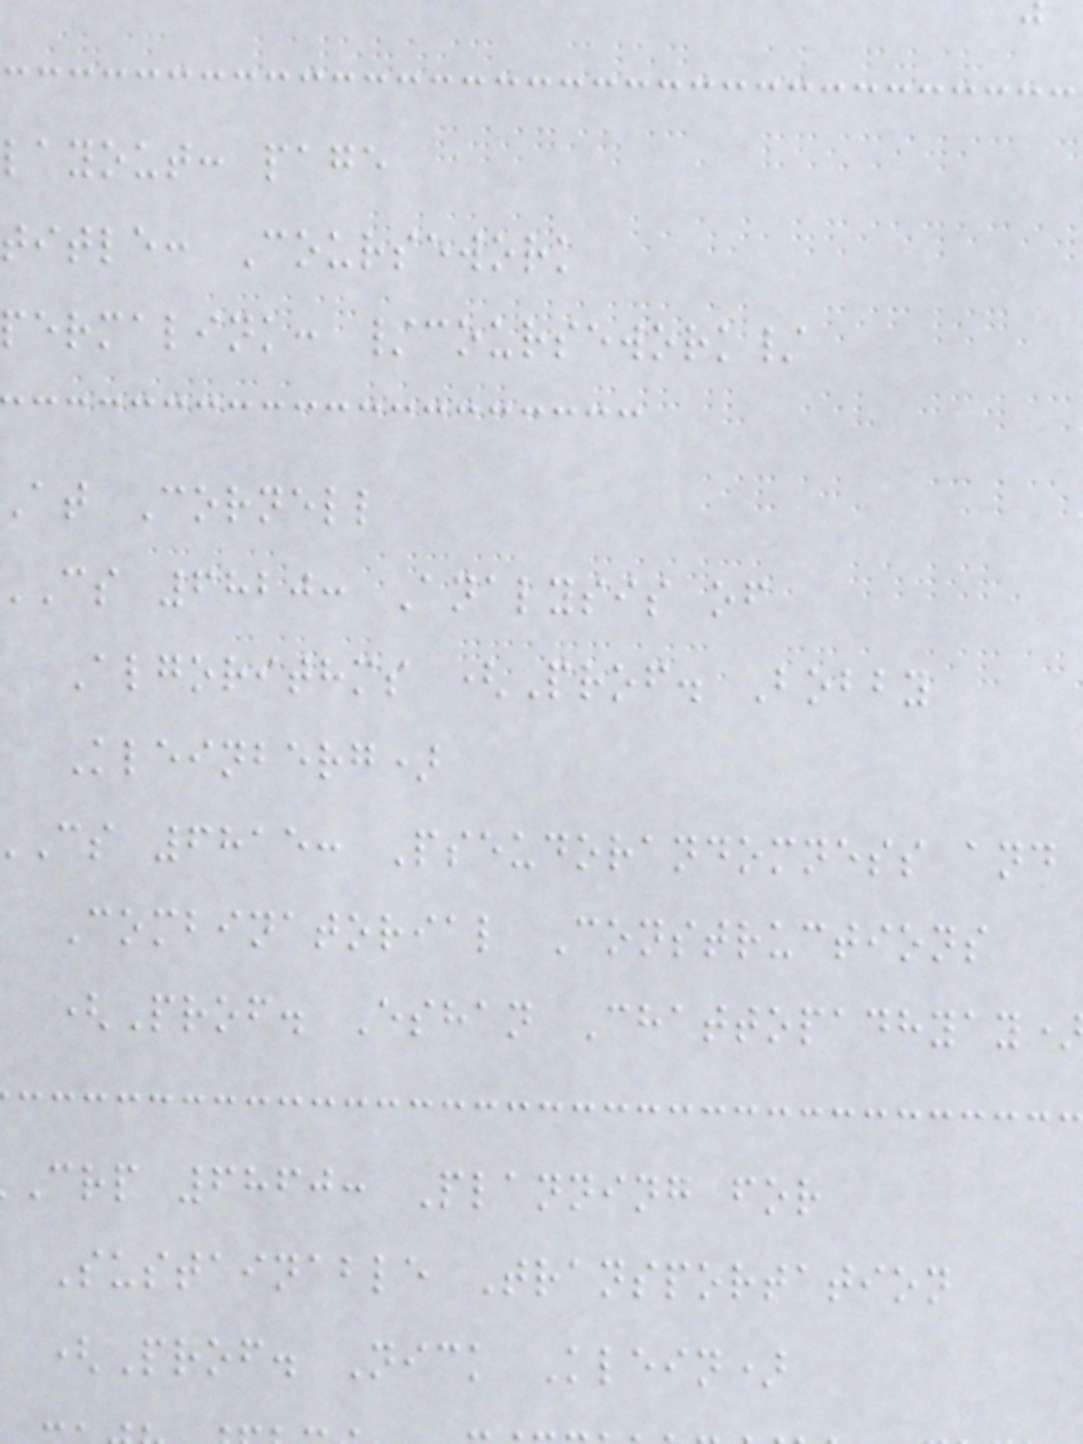layout: page
title: Coursework
permalink: /coursework/
at Cornell
cs 6820: Analysis of
Algorithms (Prof. Bobby
Kleinberg)
cs 6815: Pseudorandomness and
Combinatorial Constructions
(Prof. Eshan Chattopadhyay
crp 6860: Planning for
Sustainable Transportation
(Prof. Nick Klein)
